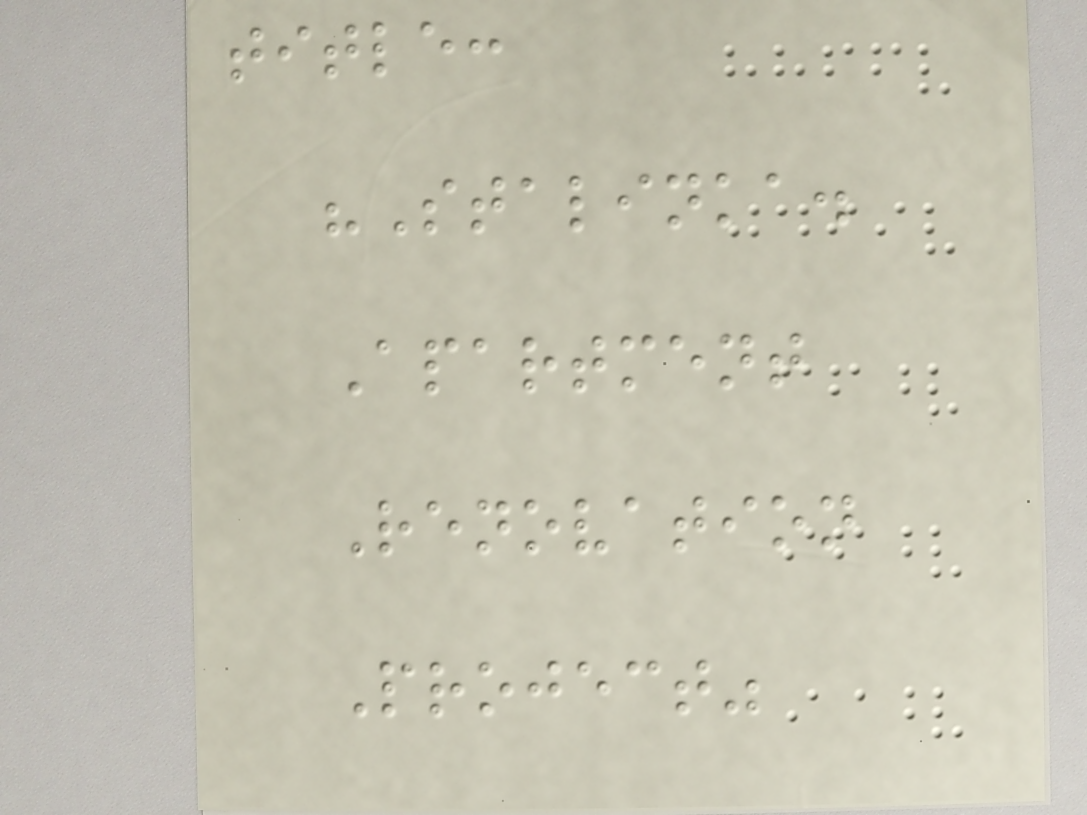title:
"Stalinka.
Apartment
Renovation
Project"
